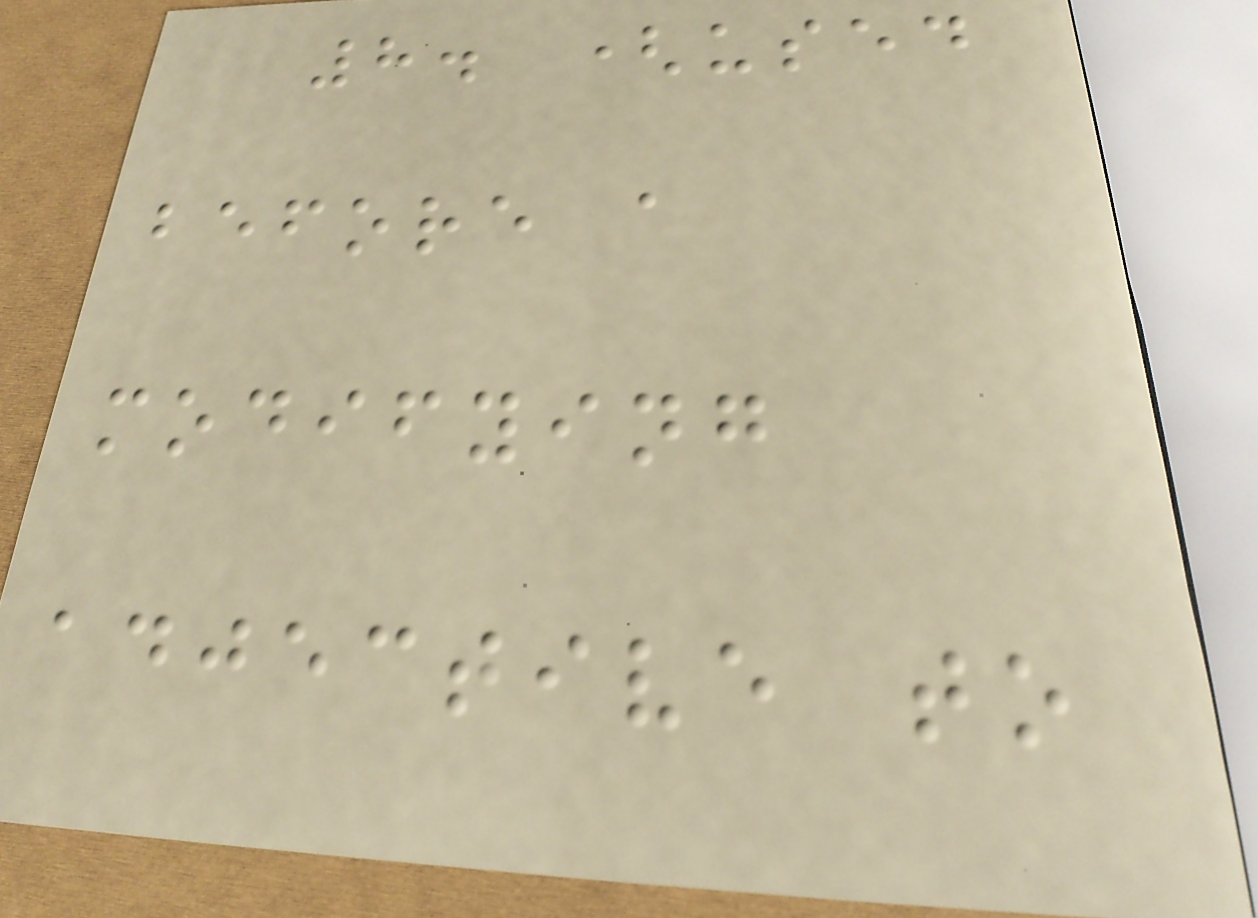8. (used
before a
modifying
adjective to
